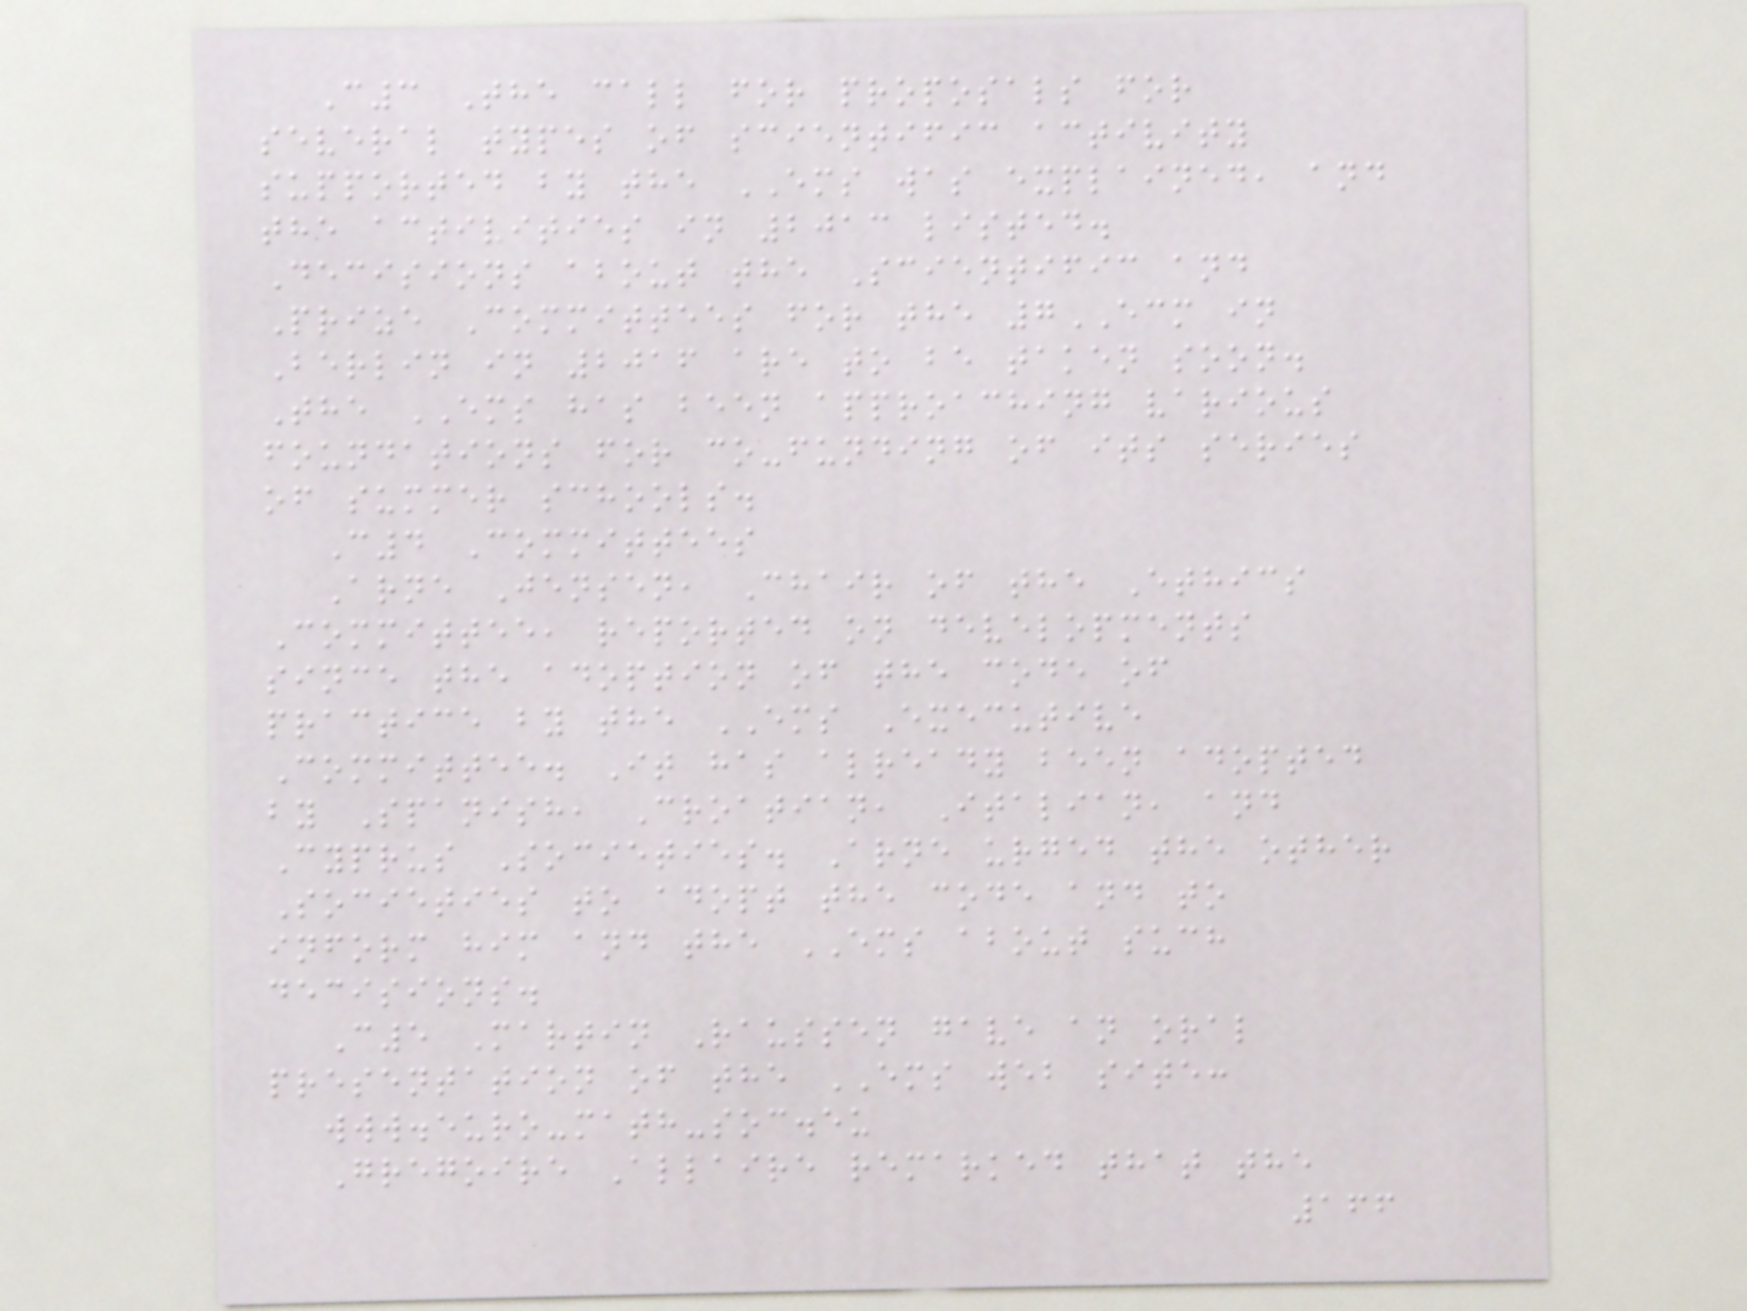C3 The call for proposals for
several types of scientific activity
supported by the EMS was explained, and
the activities in 2013 listed.
Decisions about the Scientific and
Prize Committees for the 7ECM in
Berlin in 2016 are to be taken soon.
The EMS has been approaching various
foundations for co-funding of its series
of summer schools.
C4 Committees
Arne Jensen, Chair of the Ethics
Committee, reported on developments
since the adoption of the code of
practice by the EMS Executive
Committee. It has already been adopted
by Spanish, Croatian, Italian, and
Cyprus Societies. Arne urged the other
Societies to adopt the code and to
inform him and the EMS about such
decisions.
C5 Martin Raussen gave an oral
presentation of the EMS web site:
www.euro-math-soc.eu
Gregoire Allaire remarked that the
166
